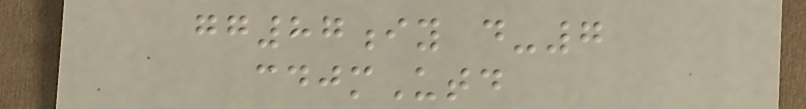gg87iy d-7
cdjmUtd
